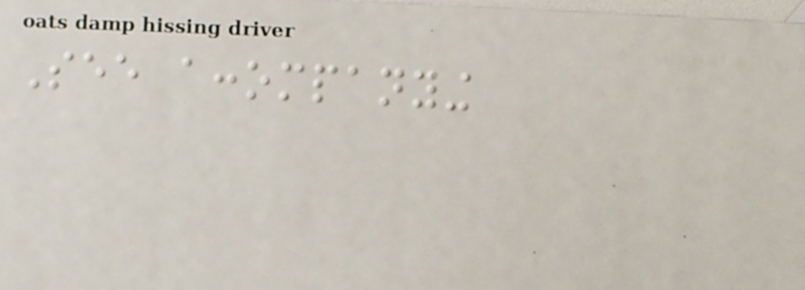See accompanying
